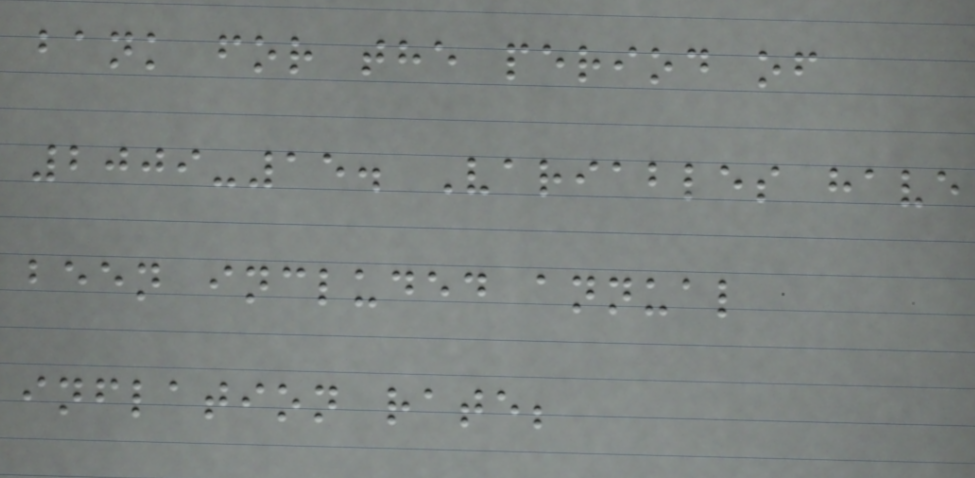bank for the period of
2009-15. Variables have
been included annual
inflation rate;
